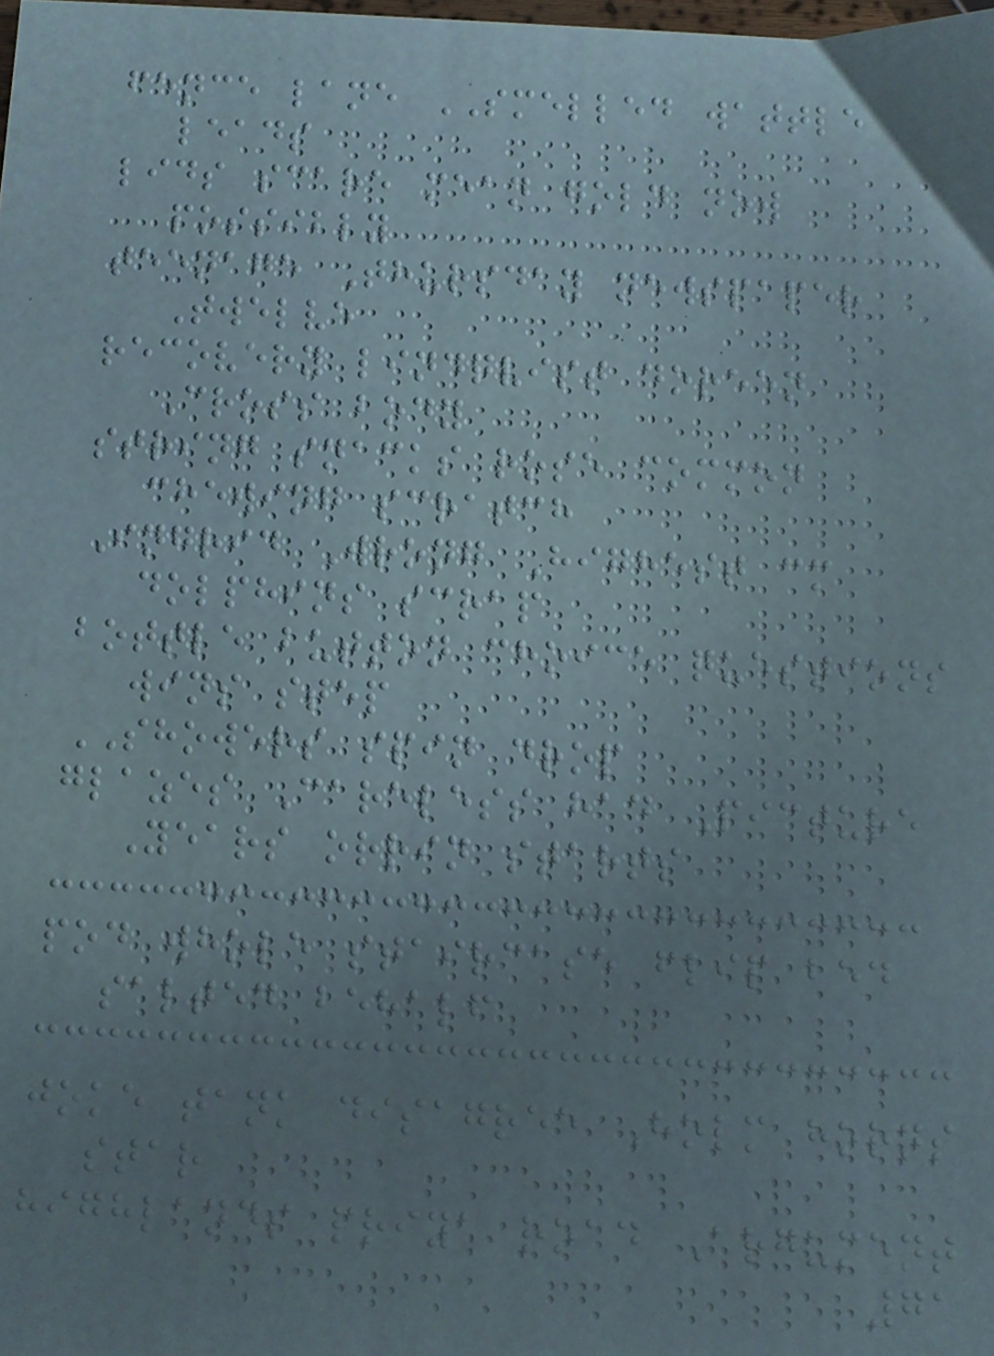fence lane SMELLED wattle
leads
lids scare mean gold now
possibly
teenage Thursday newspaper
Twelve
recovery lindqvist doreen
Cross body
string snacks rose common
chewing scratch
Ingrid Wrong Highest cm
dolphins scrap
bottle button choice questions
wins step
SHOWERS spin drop
glazes Careless had Picture
Years orrin starts
pod whole staircase flip bed
salted behalf
joke tank disagree Holm horns
star
highlands priya road Argument
71
